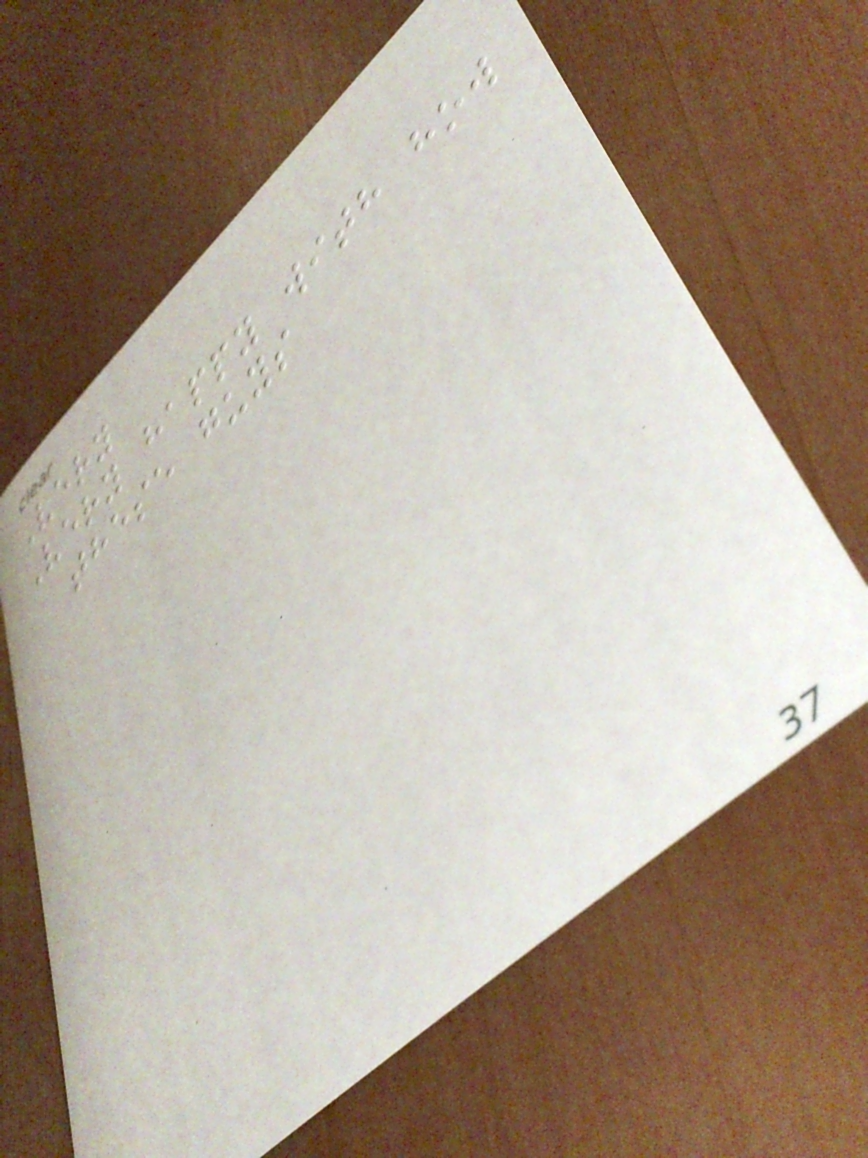Very
Very happy with how
these guys
